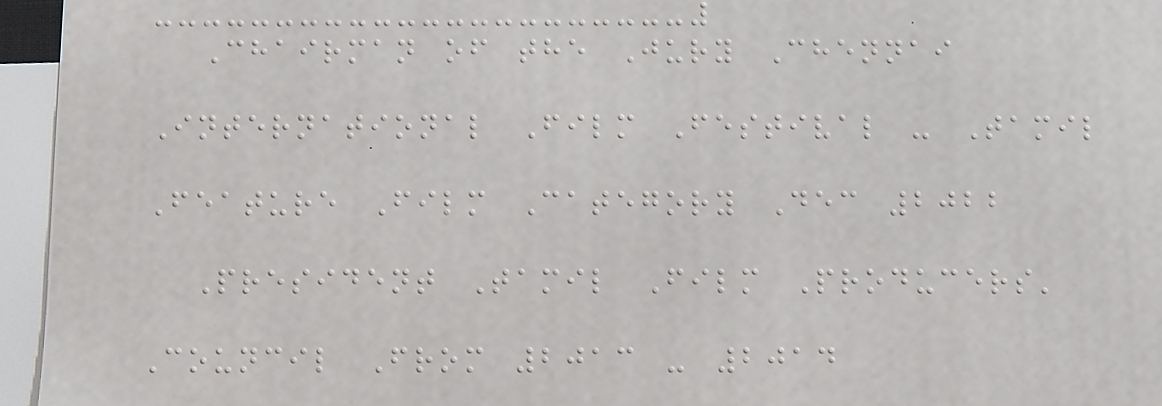Chairman of the Jury Chennai
International Film Festival - Tamil
Feature Film Category Dec 2022
President Tamil Film Producers'
Council From 2013 - 2014
